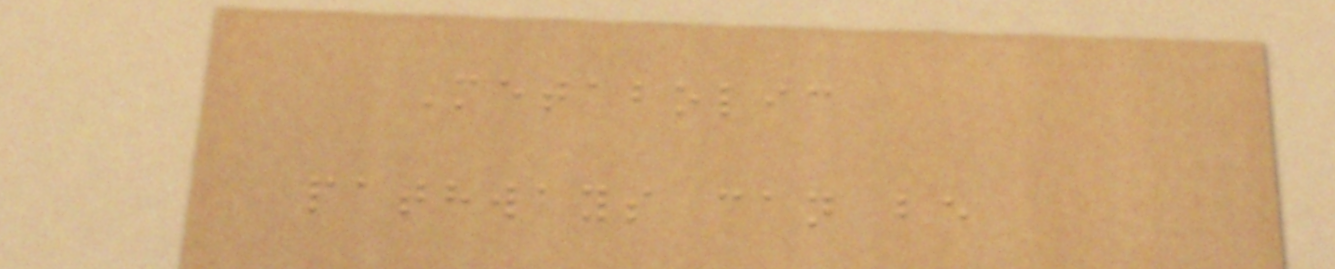Metabolic
pathways can be
